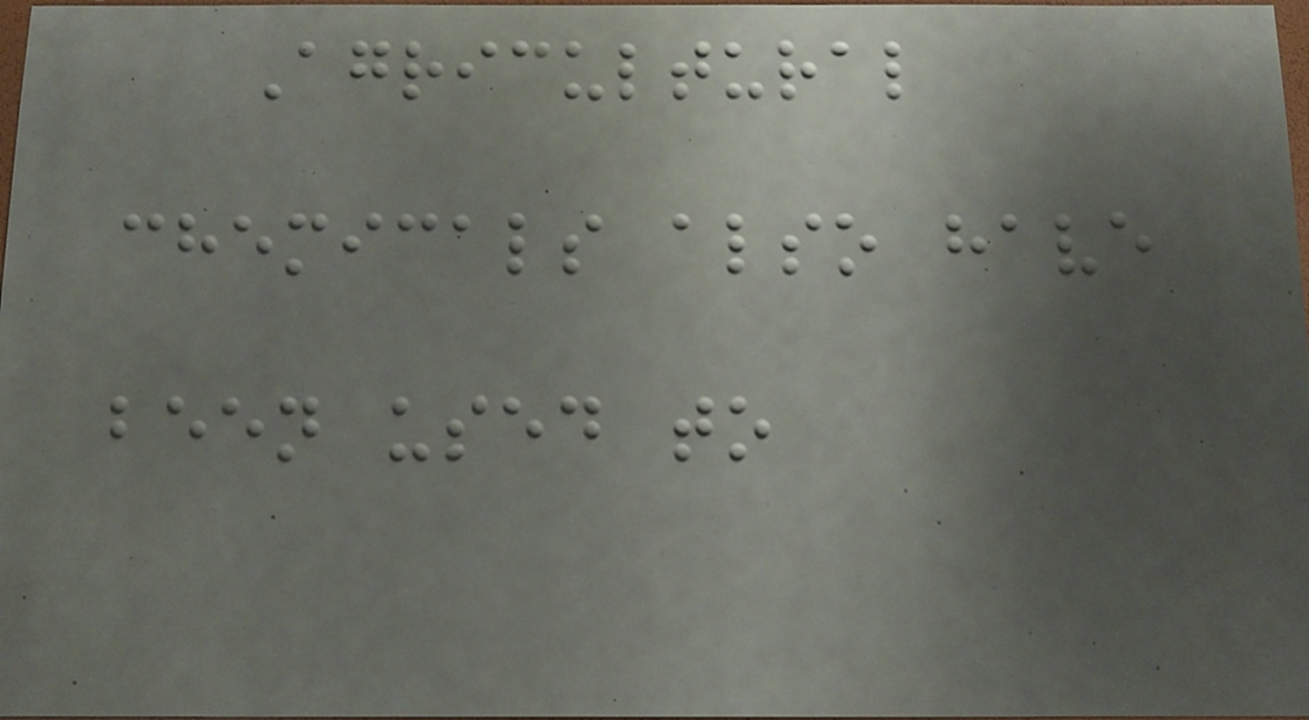Agricultural
chemicals also have
been used to
